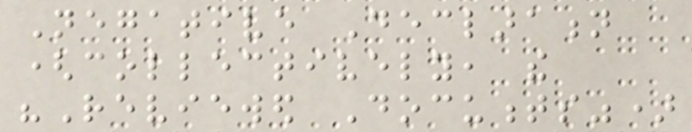Negative Declaration
(collectively, the
"Reviewed Documents")
